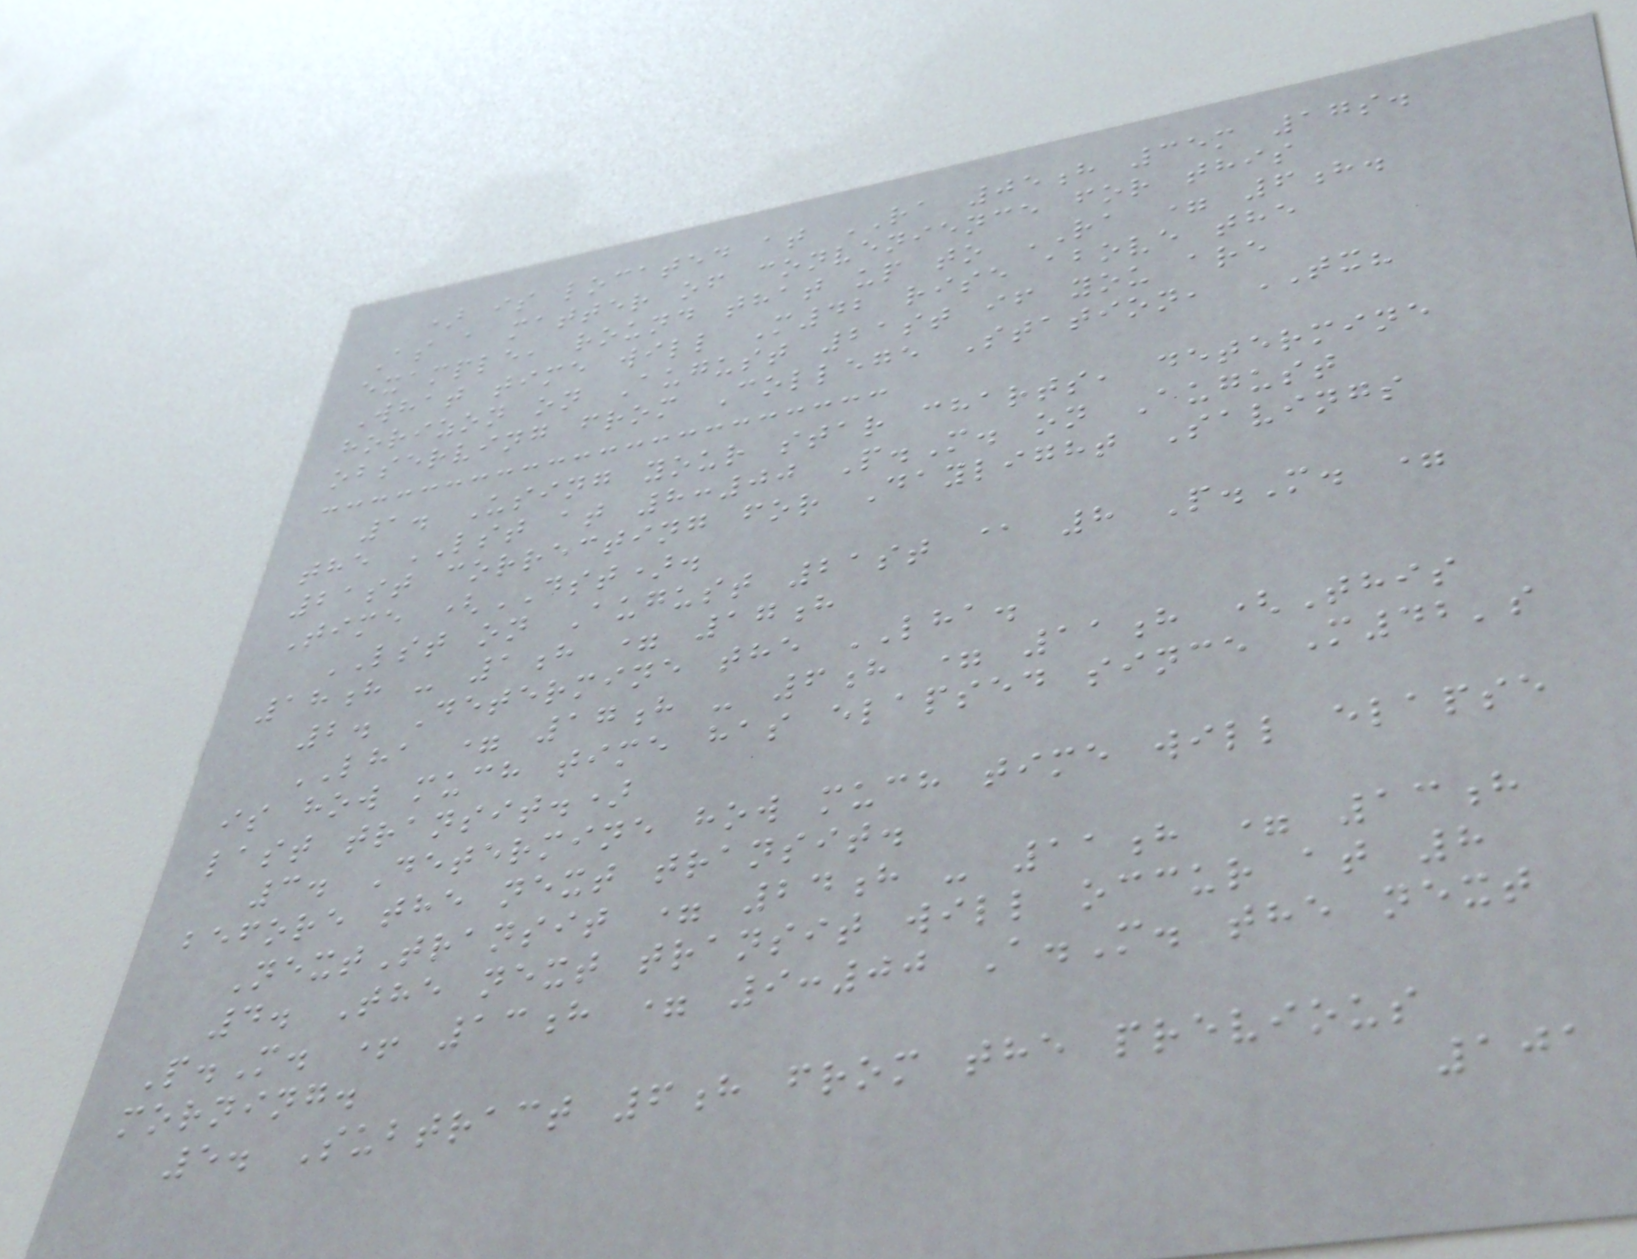) is located at RA 05h 35m 17s.
As a matter of convenience for this
example, round that up to RA = 6h.
What time will M42 rise above the
horizon on August 21st if you are
observing from College Station, TX?
1. Using your star charts, determine
the LST at 8:00 P.M. on August
21st correcting for Daylight Savings
Time (DST).
LST on August 21st @ 8 P.M. =
18h - 1h = 17h
2. Determine the LHA.
LHA = 17h - 6h = 11h (This
is how much time has elapsed since M42's
last transit.)
3. Determine how much time will elapse
before the next transit.
NextTransit = 24h - 11h = 13h
4. The next transit will occur at 8
P.M. + 13h = 9:00 A.M. the next
morning.
5. Subtract 6h from the previous
101
